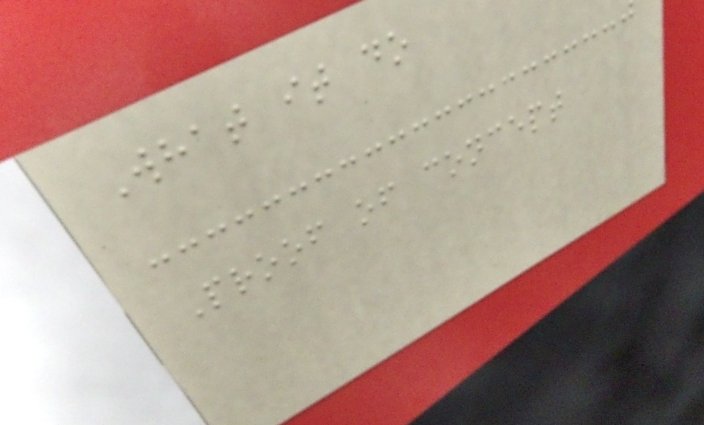What it do
Proof of concept
